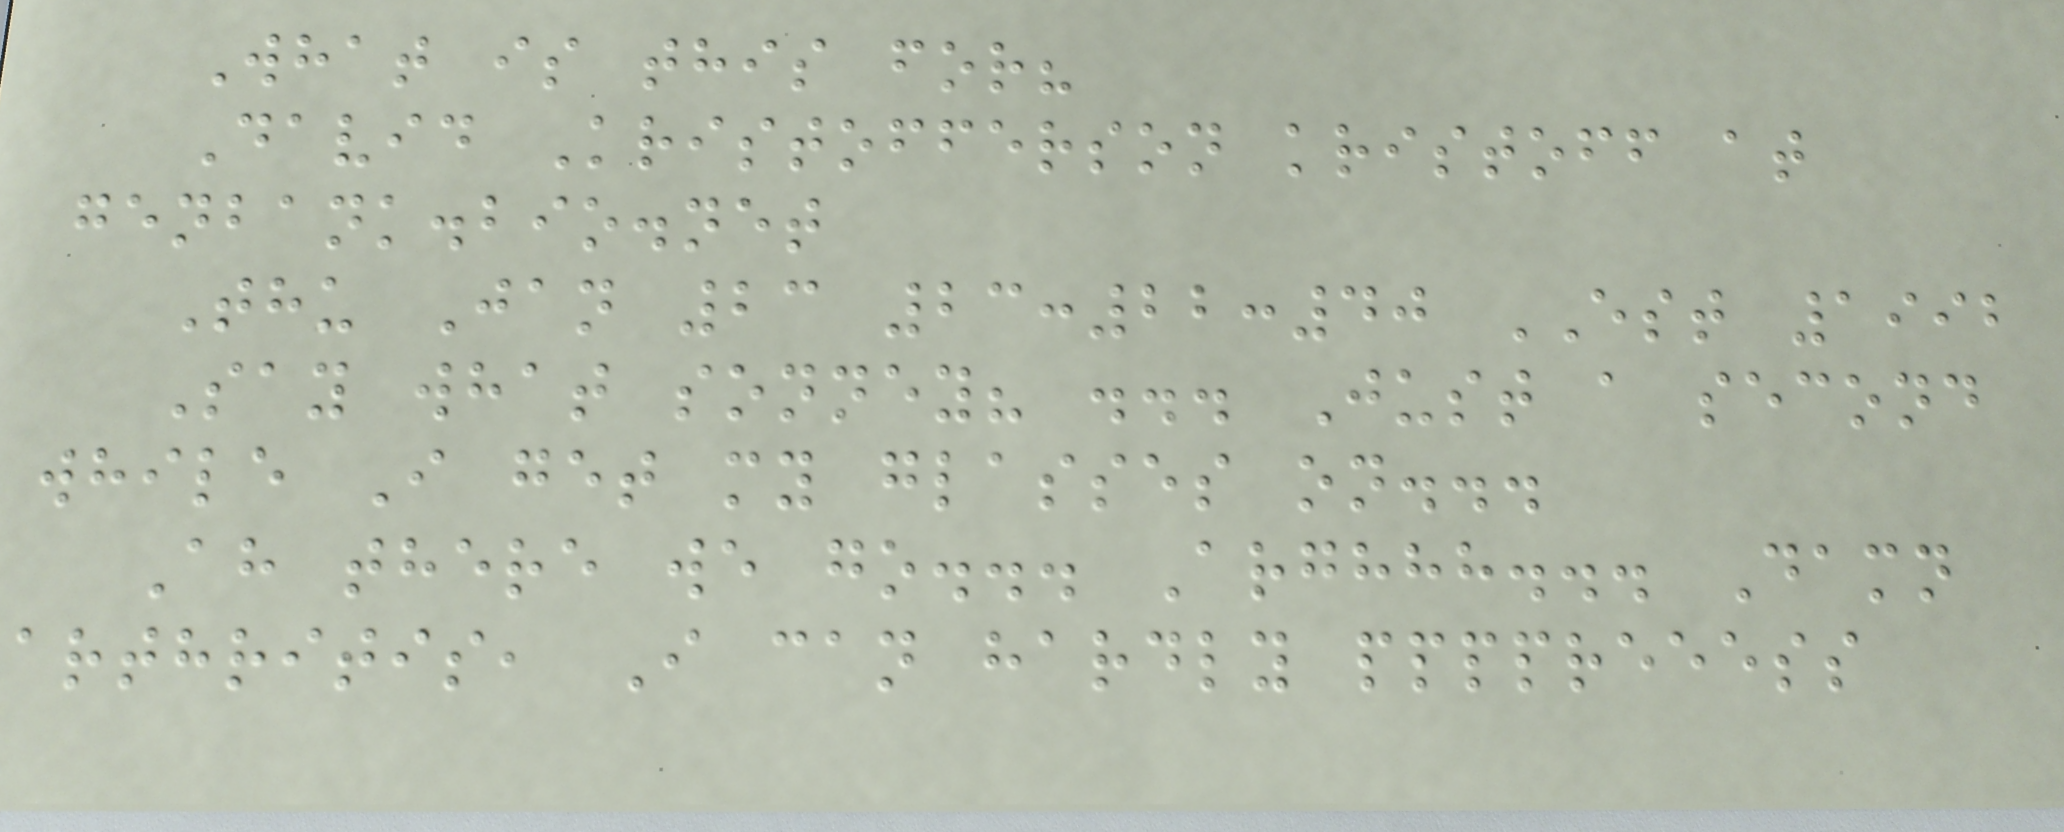What is this for?
David Kristofferson kristoff at
genbank.bio.net
Thu Jan 23 23:22:40 EST 1992
Say what sonney? ... Just a second
while I get my glasses on...
Ah there we go... Arghhh... Damn
arthritis, I can hardly ppppreeess
